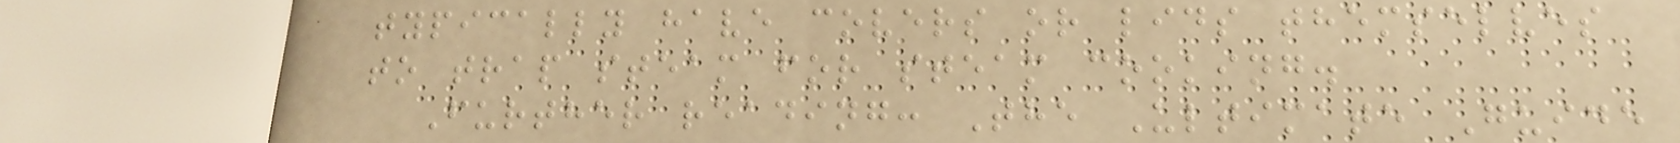typically have covers or lids themselves
to trap steam for steam cooking.
Further reading: The Ultimate Guide
